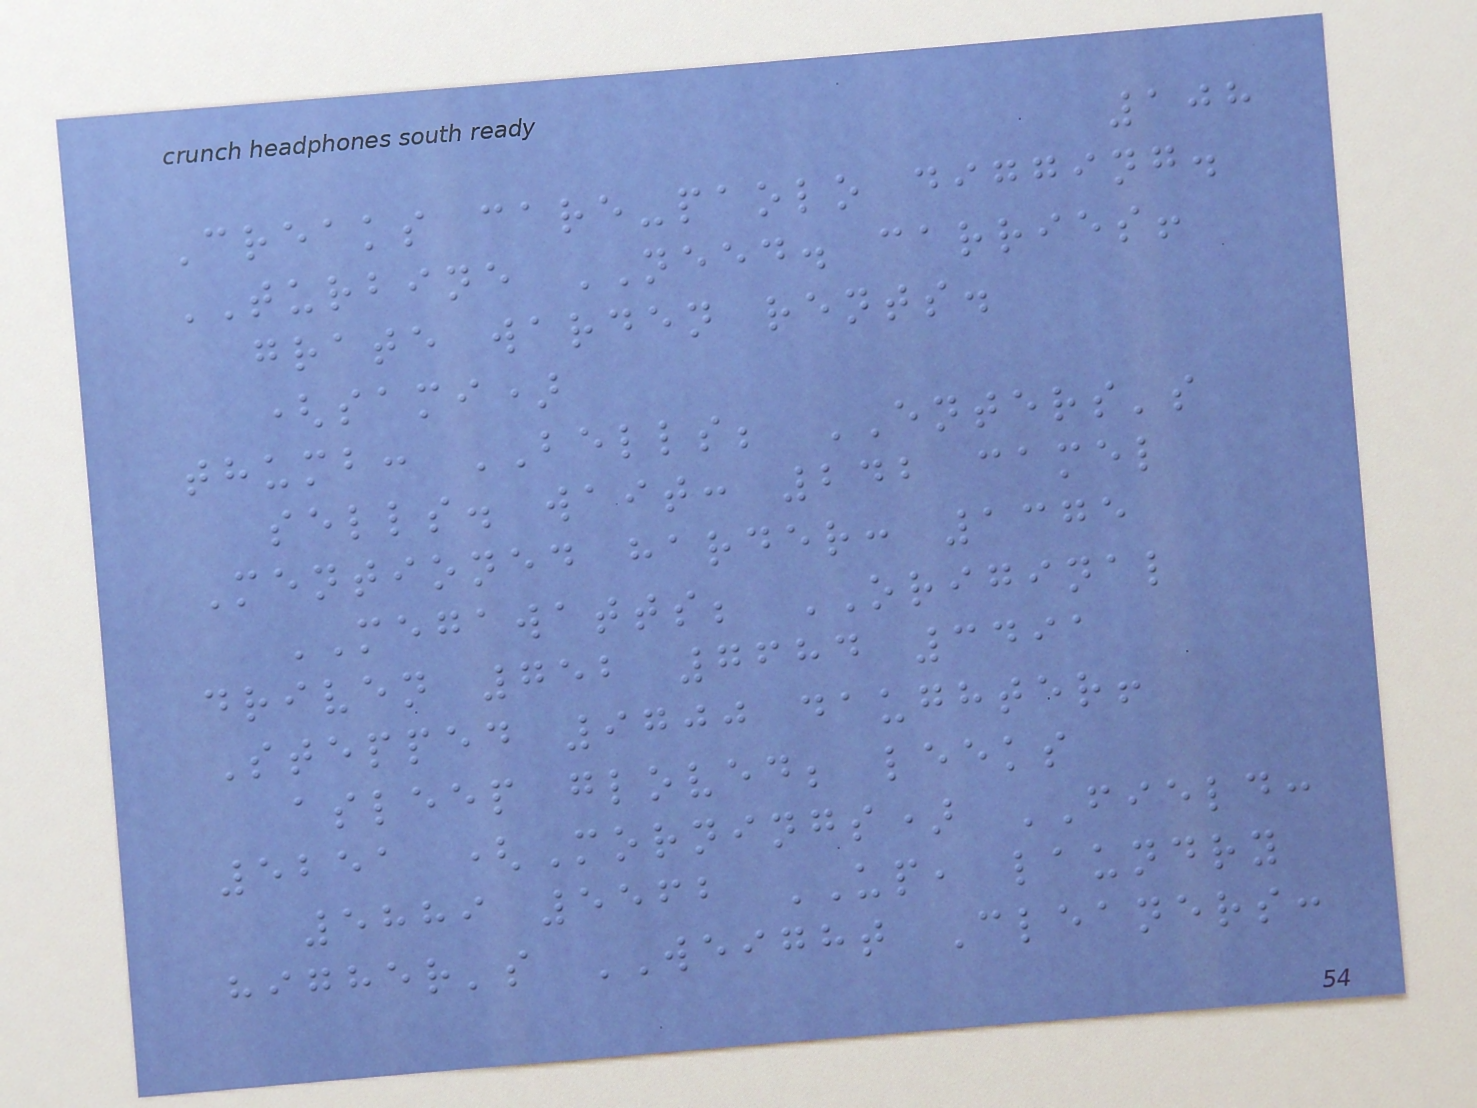108
Creaks care-paolo digging.
TURBINE NEED. carries!
grate warden rents.
(sami)
thumb: BELLS; ENTERS's
sells. wait: 242 camel
Mentioned harder: 1375
MEGAWATTS; ORIGINAL
driven 752 7684 3491
Stepped 9700 daughter!
asleep gloved; leeks
5251 (Mornings) FIELD:
5889 5562 UP, laundry
higher's WEIGHT Cleaners:
